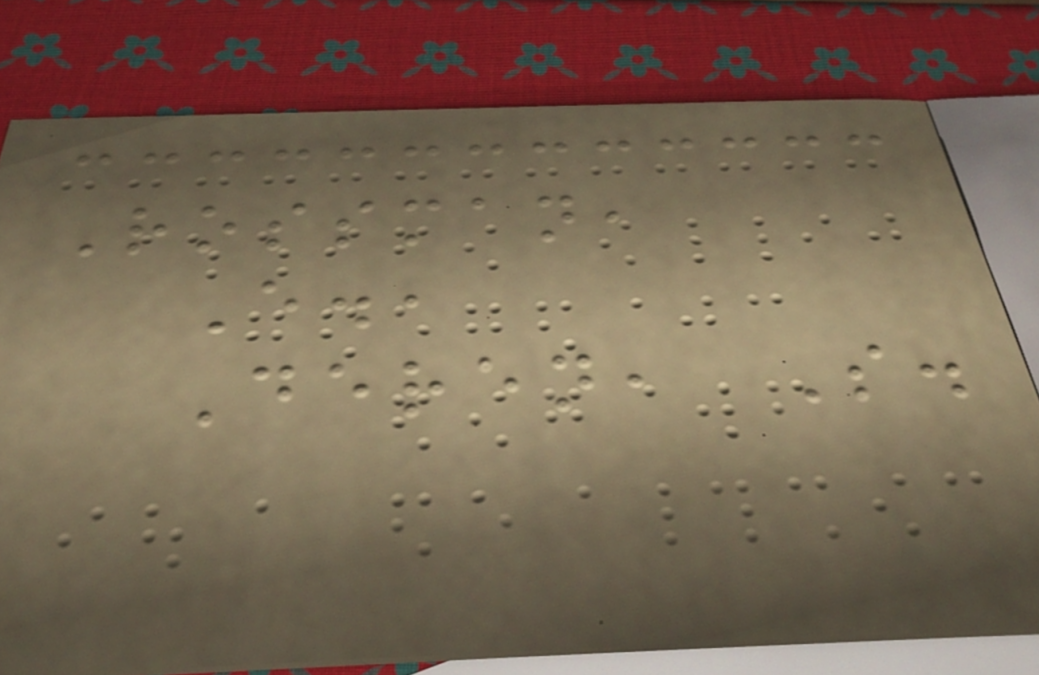Rossman,
E.,
Deren, S.
